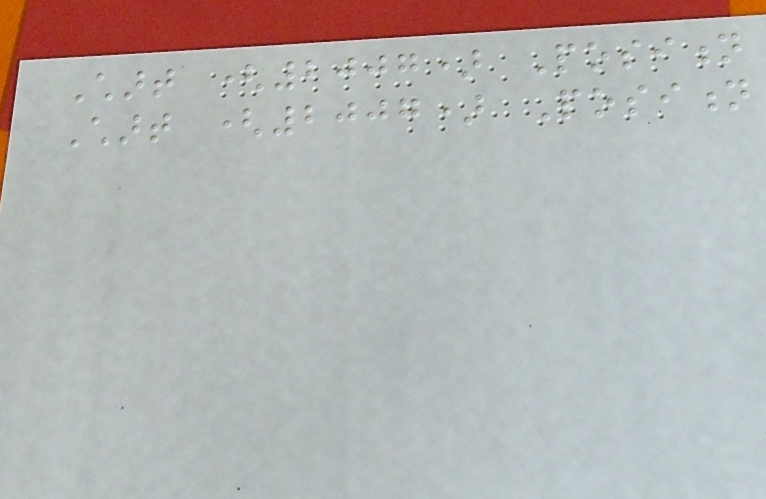Chart (2007) Position
Chart (2007) Position
